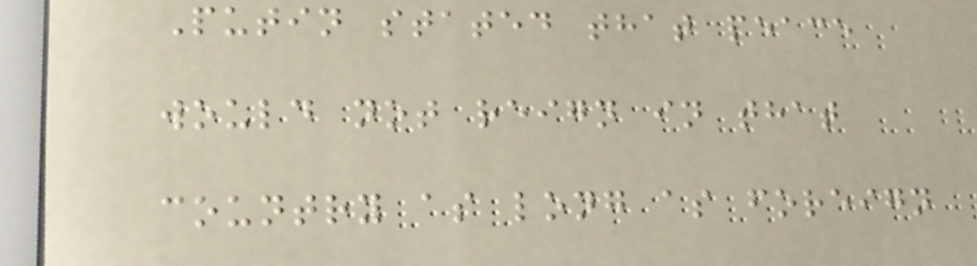Putin stated that peace
would not reign in that
country as long as foreign
